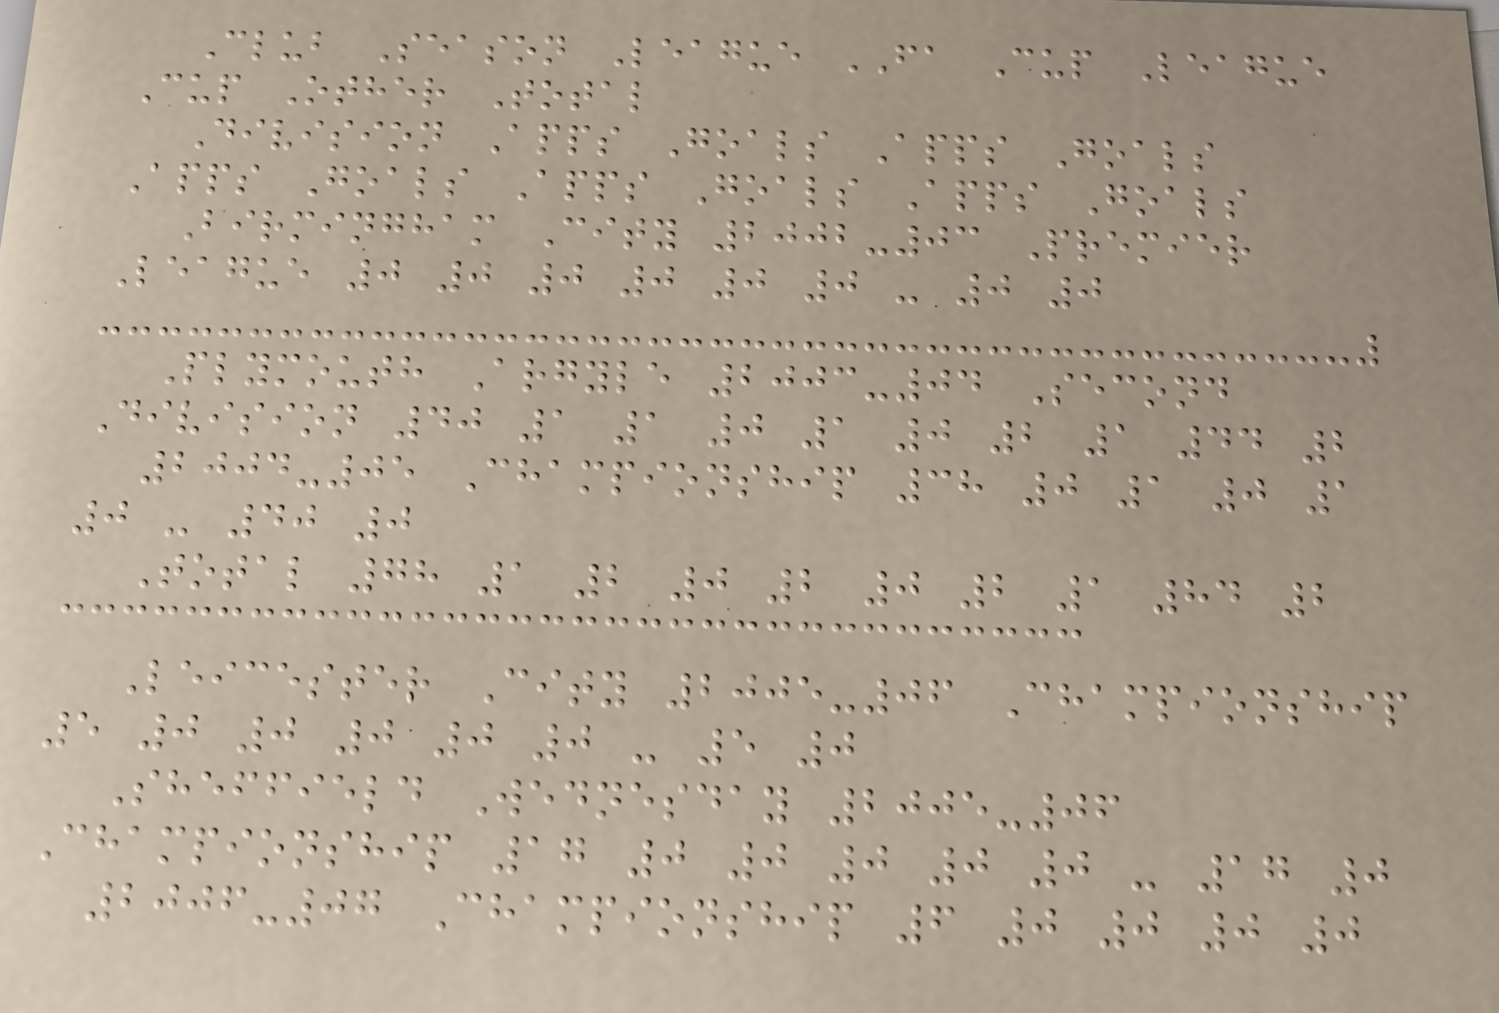Club Season League FA Cup League
Cup Other Total
Division Apps Goals Apps Goals
Apps Goals Apps Goals Apps Goals
Birmingham City 2002-03 Premier
League 0 0 0 0 0 0 - 0 0
Plymouth Argyle 2003-04 Second
Division 40 1 1 0 1 0 2 1 44 2
2004-05 Championship 38 0 1 0 1
0 - 40 0
Total 78 1 2 0 2 0 2 1 84 2
Leicester City 2005-06 Championship
5 0 0 0 0 0 - 5 0
Sheffield Wednesday 2005-06
Championship 17 0 0 0 0 0 - 17 0
2006-07 Championship 6 0 0 0 0
